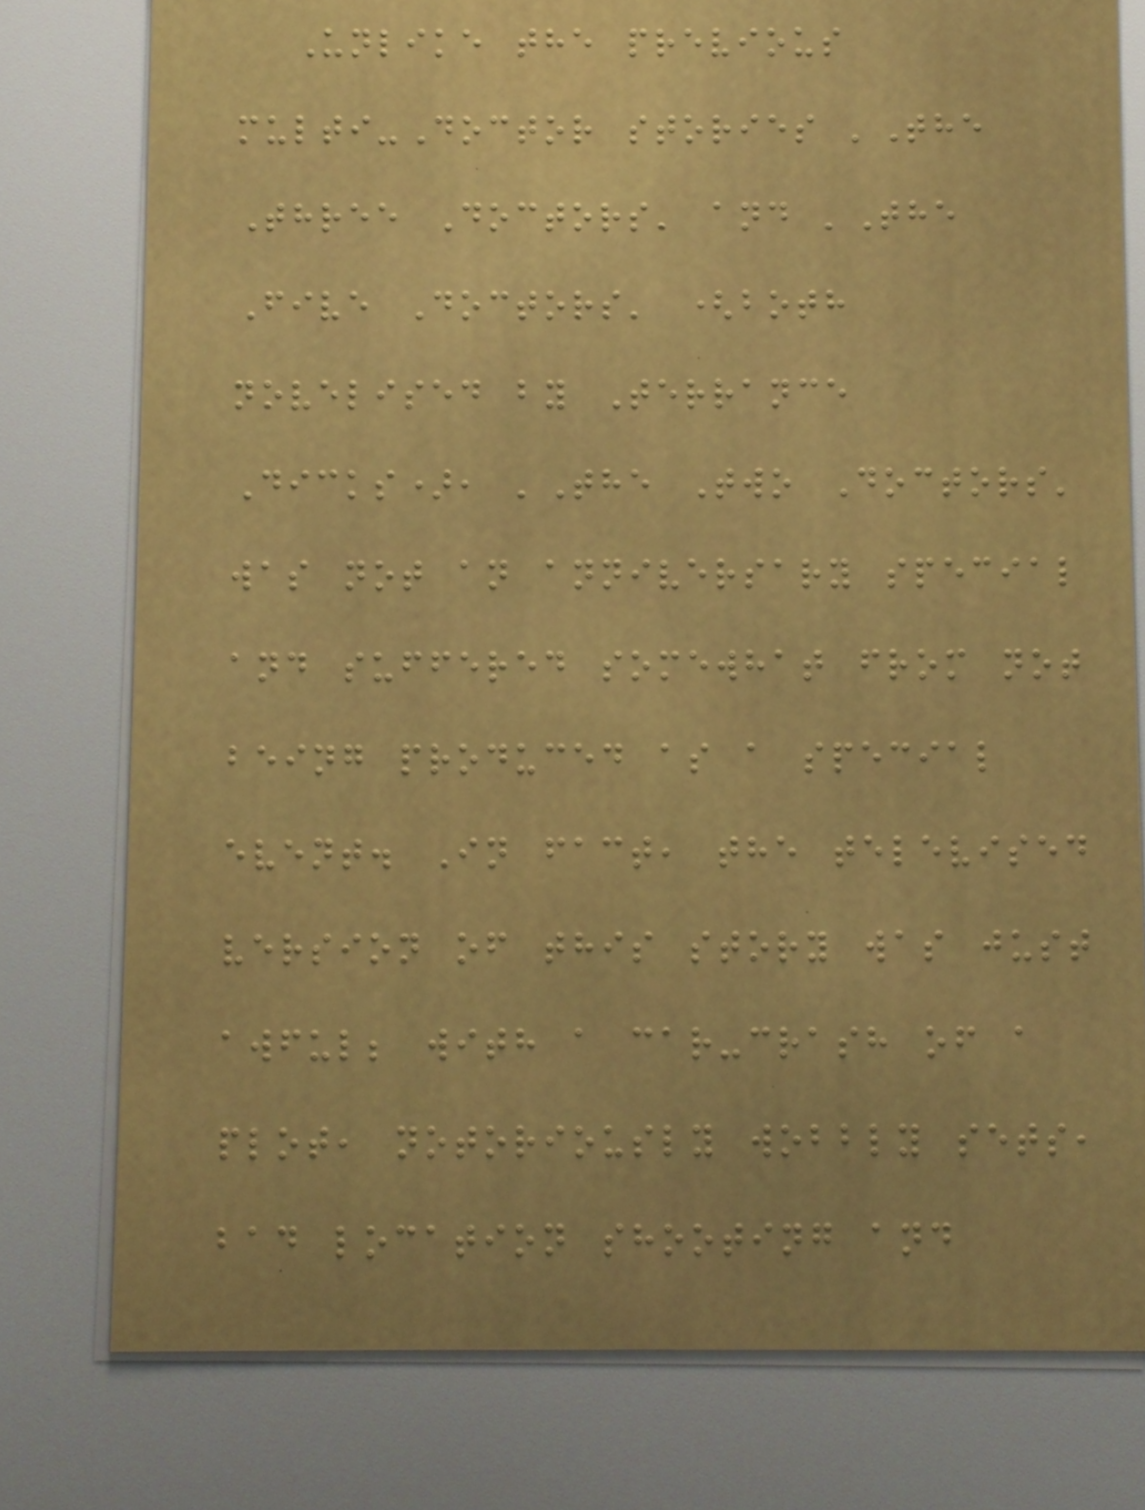Unlike the previous
multi-Doctor stories 'The
Three Doctors' and 'The
Five Doctors' (both
novelised by Terrance
Dicks), 'The Two Doctors'
was not an anniversary special
and suffered somewhat from not
being produced as a special
event. In fact, the televised
version of this story was just
awful; with a car-crash of a
plot, notoriously wobbly sets,
bad location shooting and
